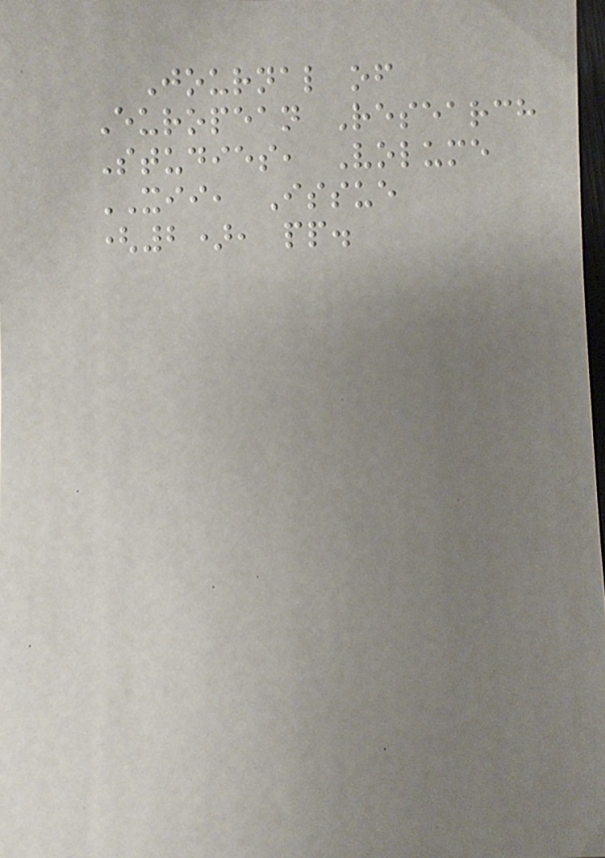Journal of
European Research
Studies, Volume
XII, Issue
(2), pp.
